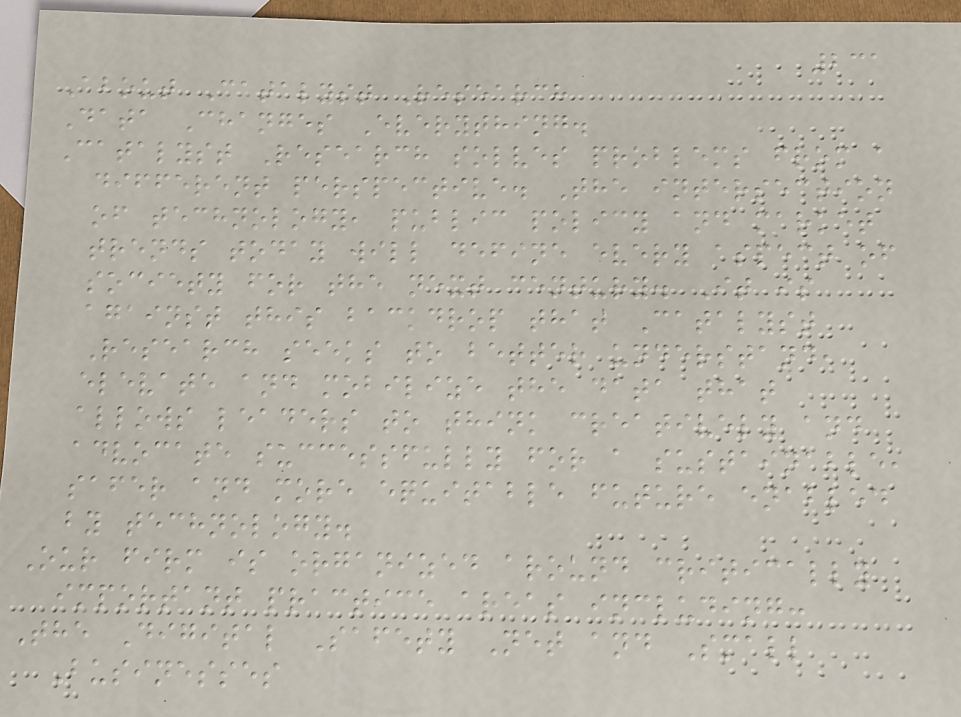231
About Catalyst Research
Data Changes Everything.
Catalyst Research solves problems from a
different perspective. The intersection
of technology, public policy and market
trends today will define every aspect of
society for the next century. It is
against this backdrop that Catalyst
Research seeks to better understand,
elevate and mobilize the data that
allows leaders to think creatively and
advocate successfully for a sustainable,
safer and more equitable future enabled
by technology.
Our firm is organized around critically
important practice areas including:
The Digital Safety Net and Small
Businesses
